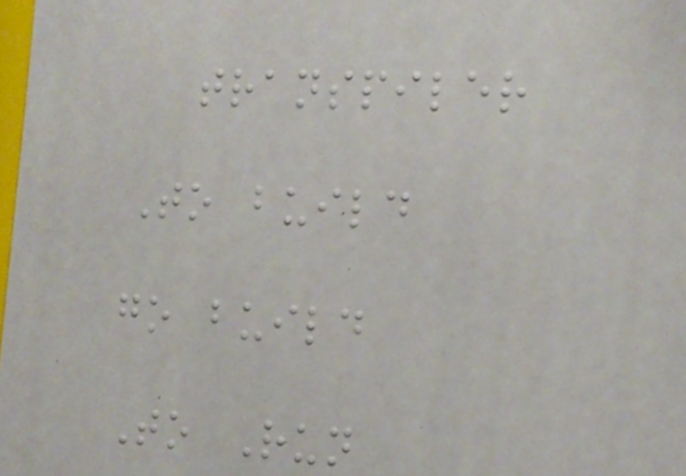transpiler
To build
go build
To Run
